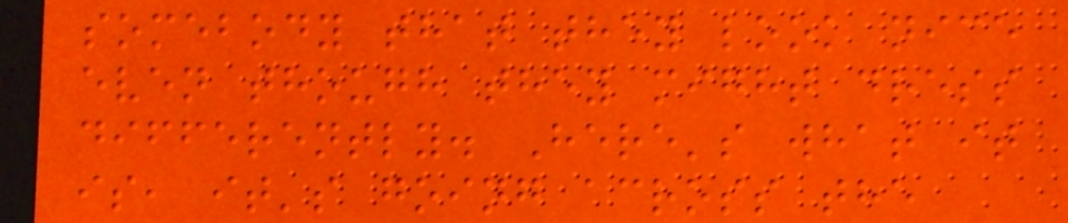somebody that they look nice
even though they might dress
differently. Here's what it
is, it's going across the
